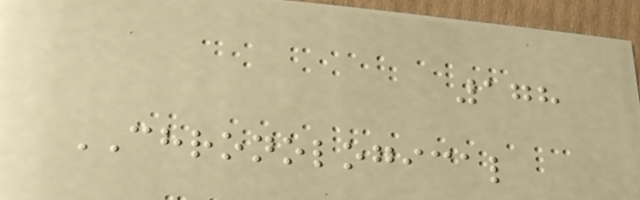178
CHRONOLOGICAL
